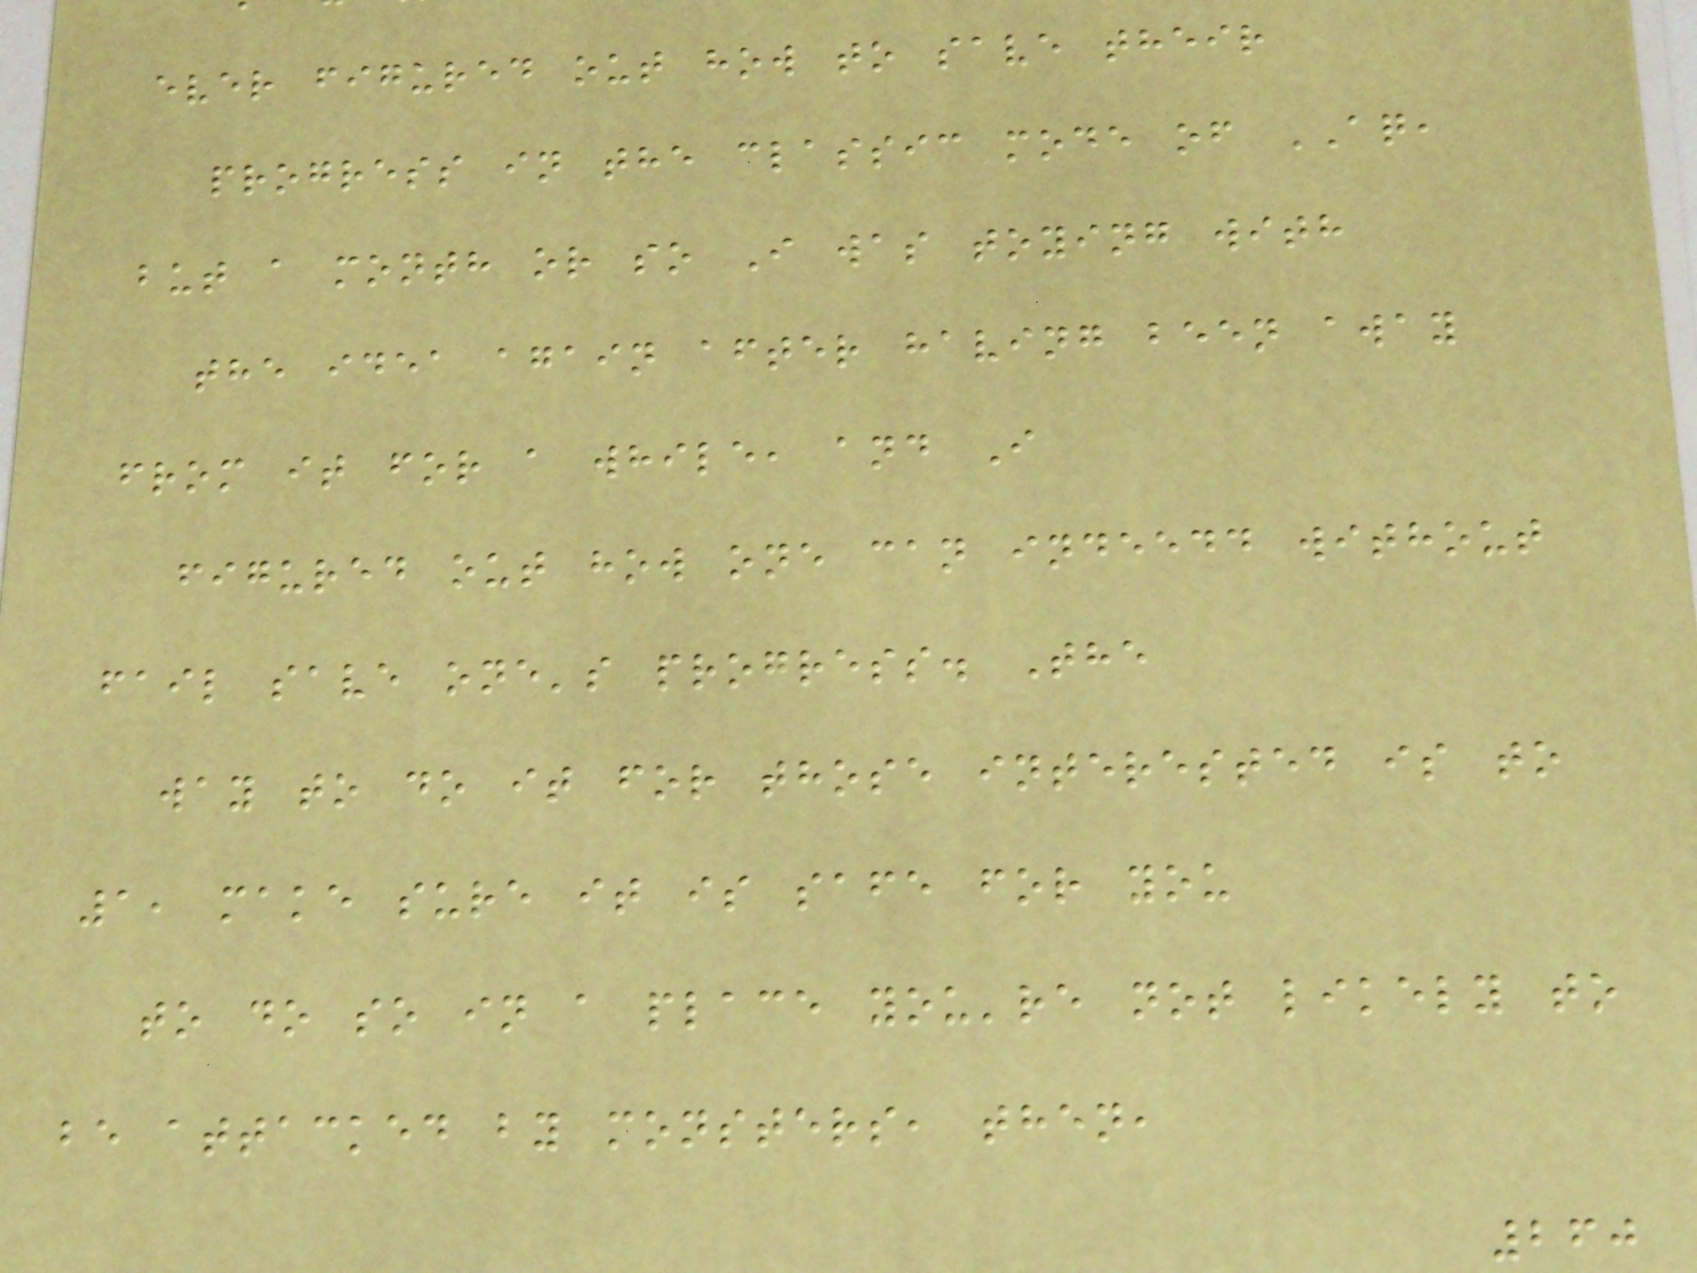ever figured out how to save their
progress in the classic mode of AQ,
but a month or so I was toying with
the idea again after having been away
from it for a while, and I
figured out how one can indeedd without
fail save one's progress. The
way to do it for those interested is to
1, make sure it is safe for you
to do so in a place you're not likely to
be attacked by monsters, then,
260
